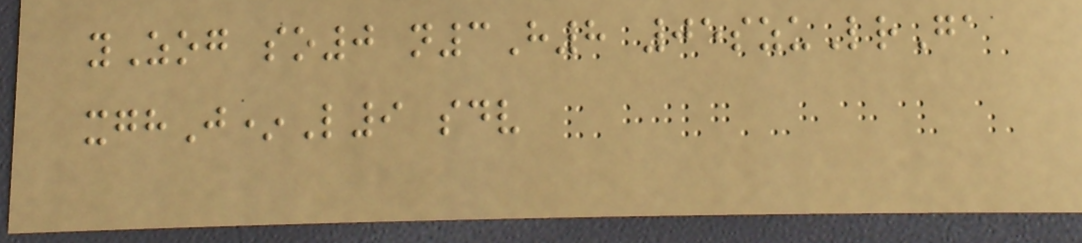yZog so0 n3H8 05szuLrGa
xghJ*L9 sdv
